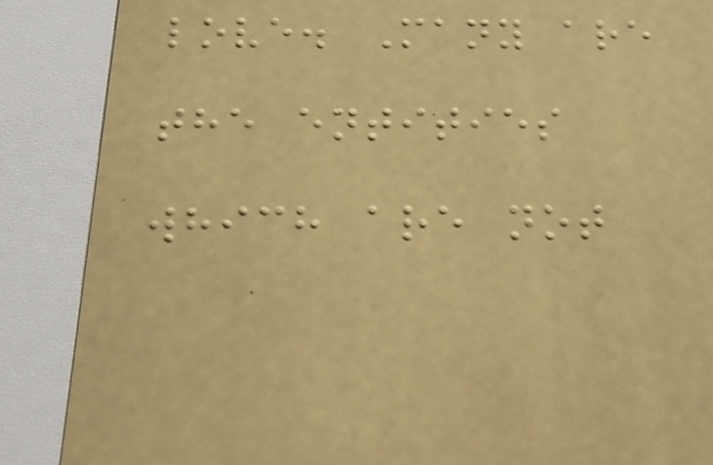love. Many are
the entities
which are not
